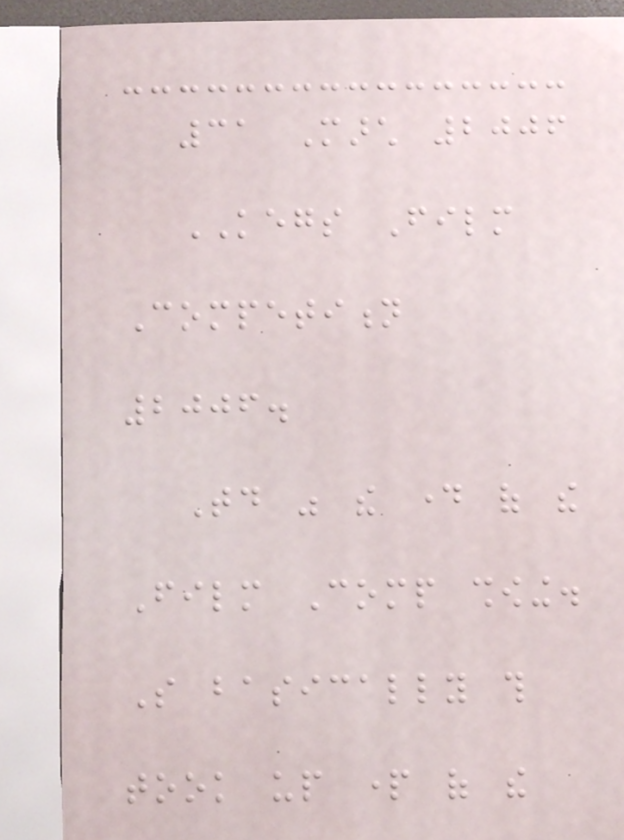31 March 2006
KEGS Film
Competition
2006.
Today was the day of the
Film Comp showing.
So basically this
took up part of the
